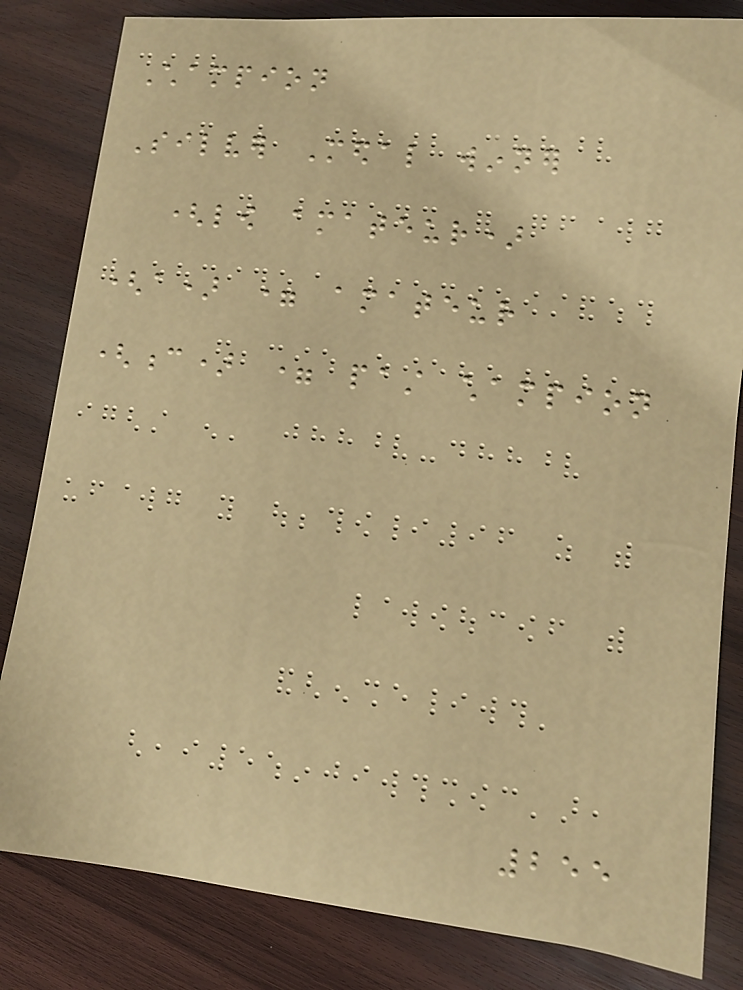Champion
Silver Medal winner
(low amateur)
(a) = amateur
(c) = past champion
255
